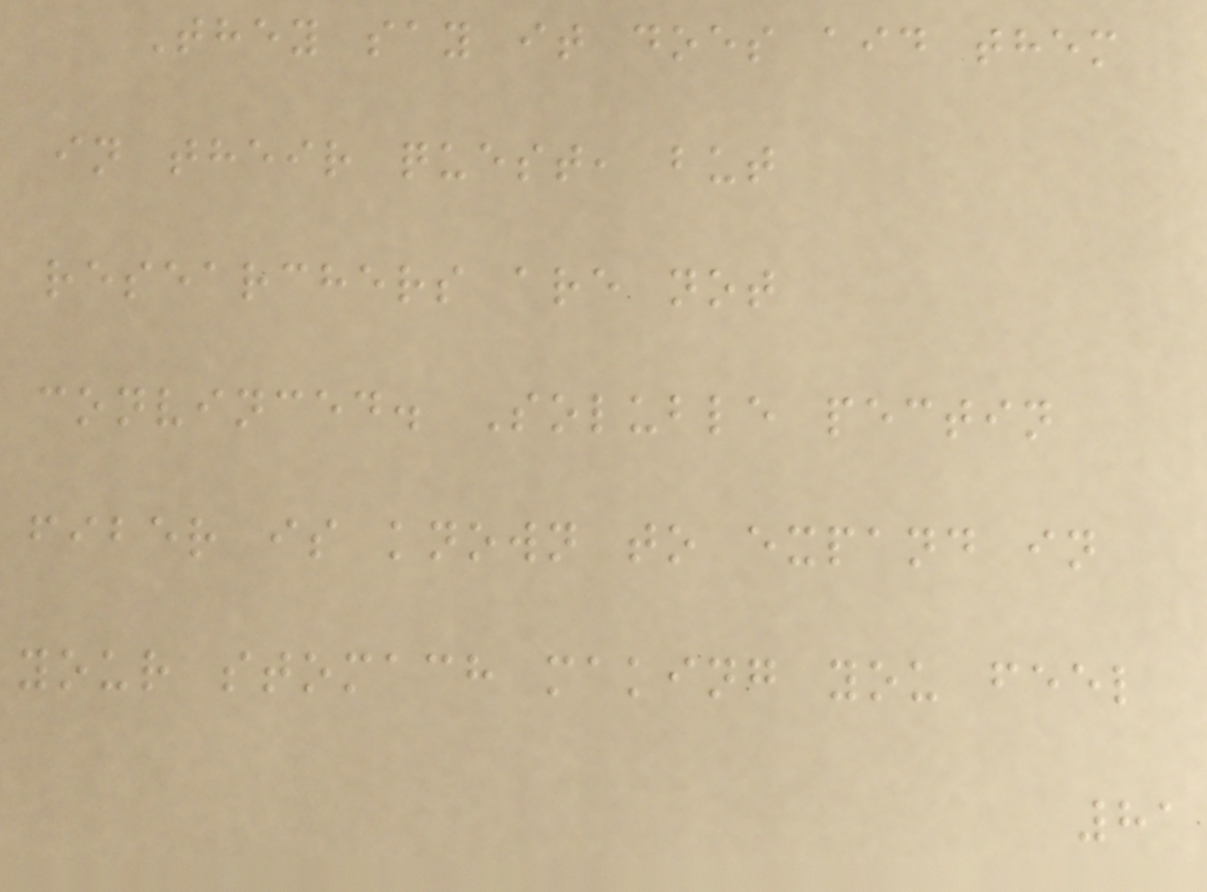They say it does aid them
in their quest, but
researchers are not
convinced. Soluble pectin
fiber is known to expand in
your stomach making you feel
81
